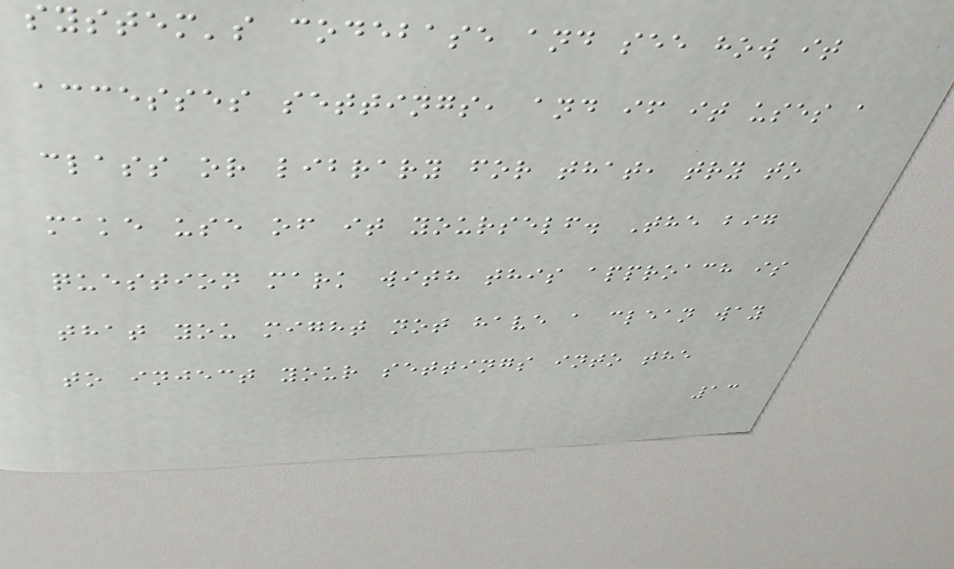system's codebase and see how it
accesses settings, and if it uses a
class or library for that, try to
make use of it yourself. The big
question mark with this approach is
that you might not have a clean way
to inject your settings into the
13
